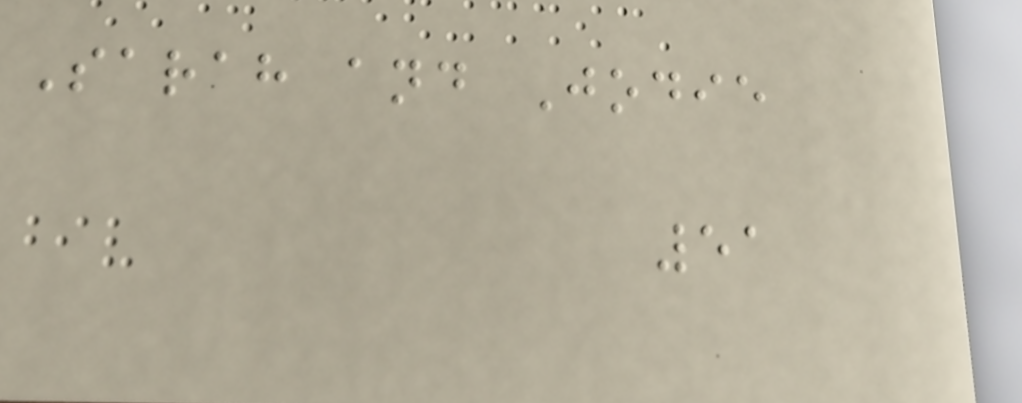Sarah and Jodie
51
